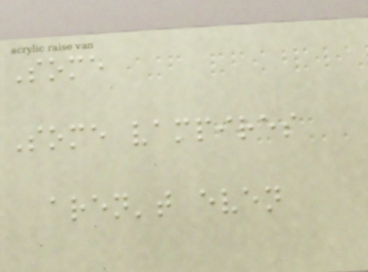Some
Some vampires
aren't even
